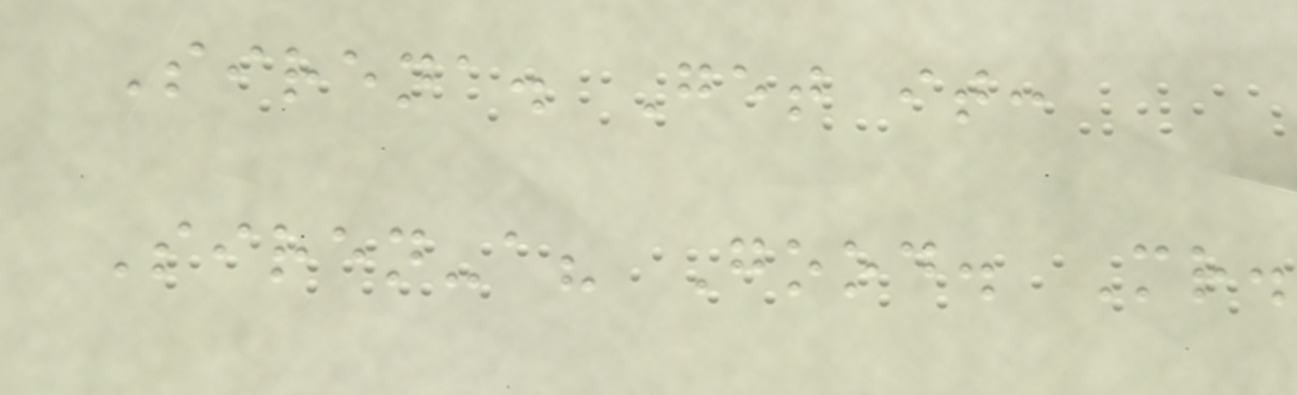Sirena. Get it:
Siren-a? Good. Mr.
